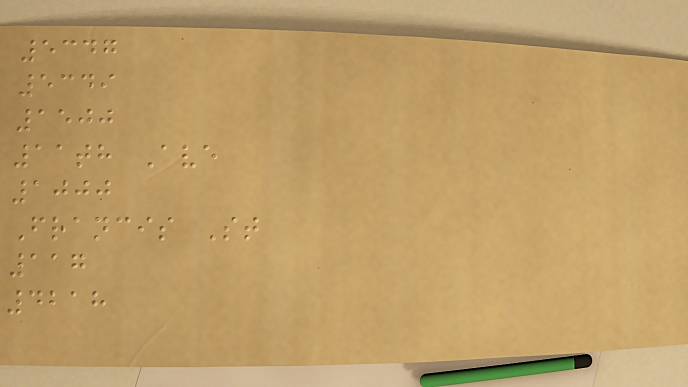5347
5349
1500
11th Ave
1000
Francis St
117
4218
